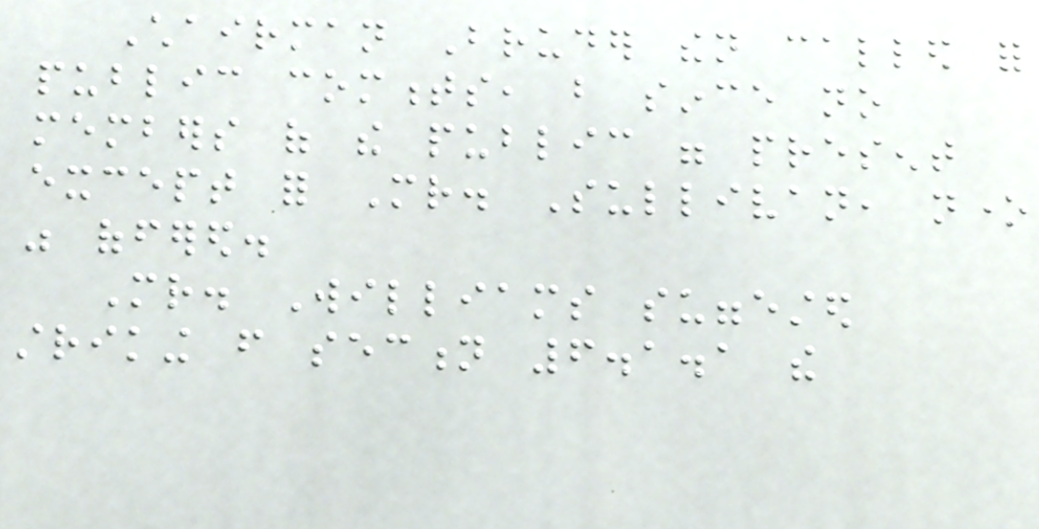Chairman Bruder then called for
public comments, but since no
members of the public were present
except for Mr. Sullivan, none
was offered.
Mr. Williams suggested
striking from section 6.1.1 the
